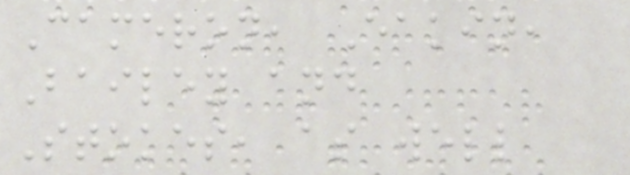Cameron, Eakin,
Bailey and
Stokes, as well
